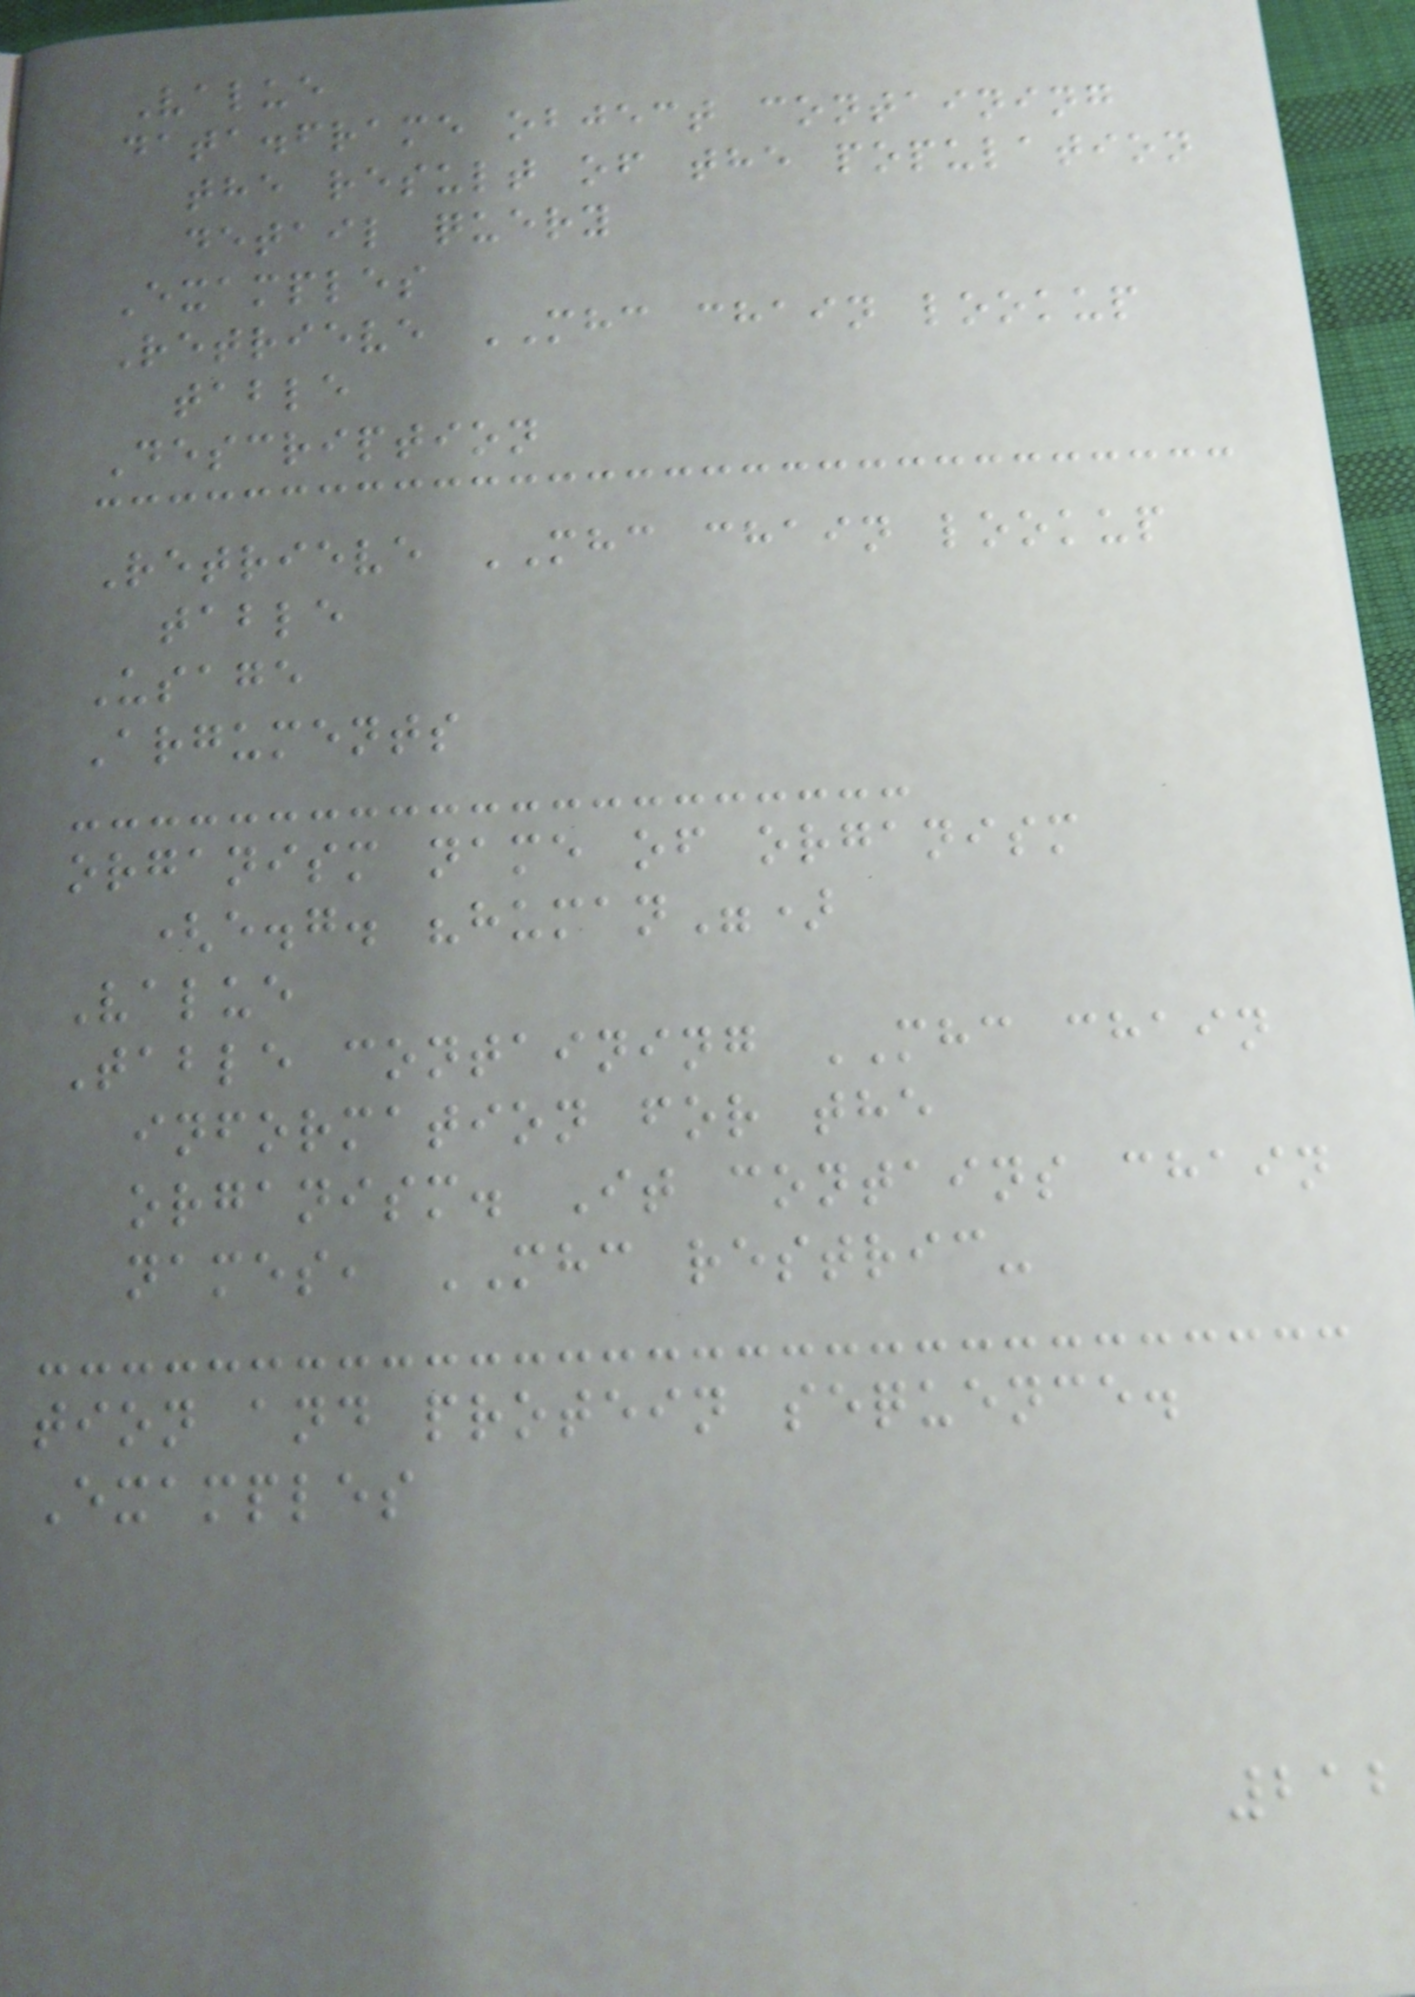Value
data.frame object containing
the result of the population
detail query
Examples
Retrieve MHC chain lookup
table
Description
Retrieve MHC chain lookup
table
Usage
Arguments
organism name of organism
(e.g. "human")
Value
Table containing MHC chain
information for the
organism. It contains chain
names, MHC restric-
tion and protein sequence.
Examples
212
